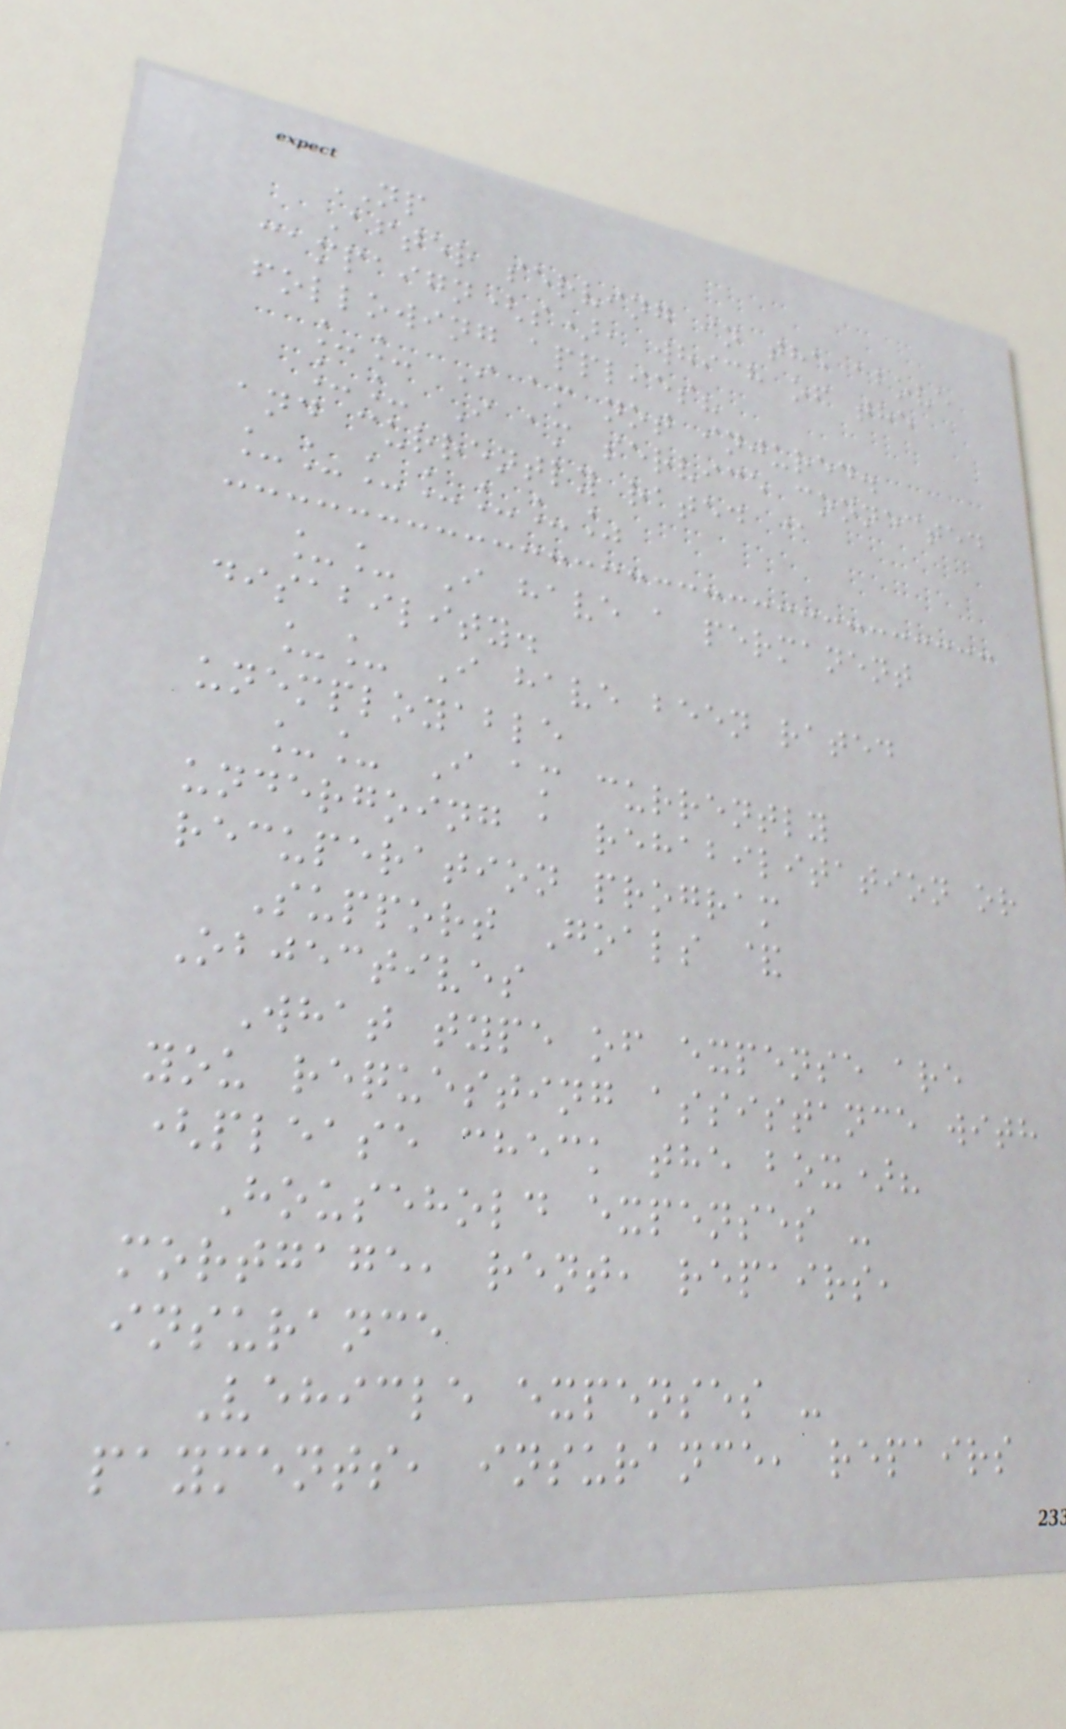NP
After serving in the above
campaign(s), which of the
following applies?
__ I am not injured.
__ I am service connected
and currently rated @
______%
__ I have a permanent
disability.
__ I have been rated
unemployable
__ I am currently
undergoing a rehabilitation or
recuperation program
Support Goals &
Objectives
What type of expense are
you requesting assistance with
(please check the box)?
Household expenses -
mortgage, rent, repairs,
insurance
Vehicle expenses -
payments, insurance, repairs
